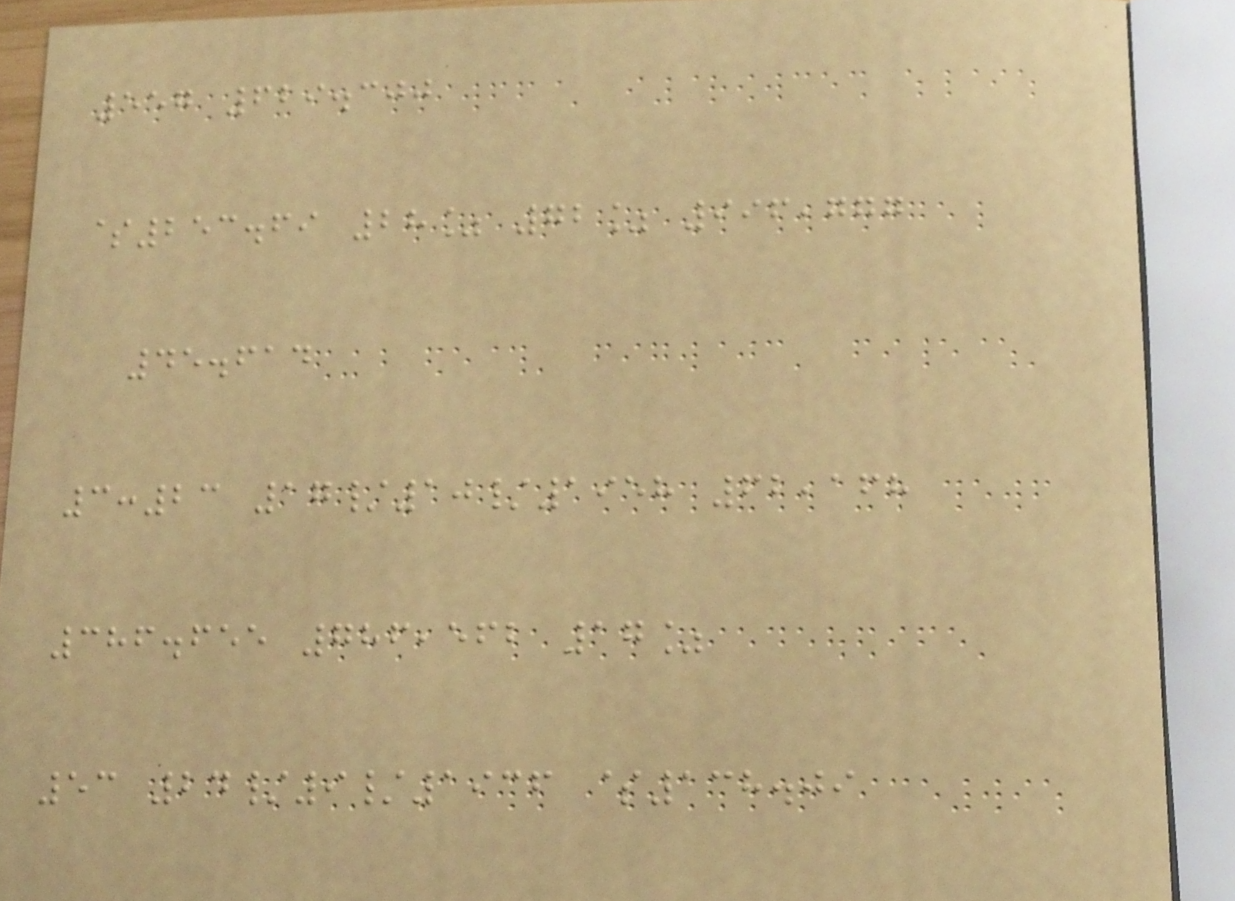557 629.300
$253.69 28% 72% 996,777
45.614
3:23 17/10/1958 62,168
386.655 786,562 17%
53 24/9/1936 $138.09
